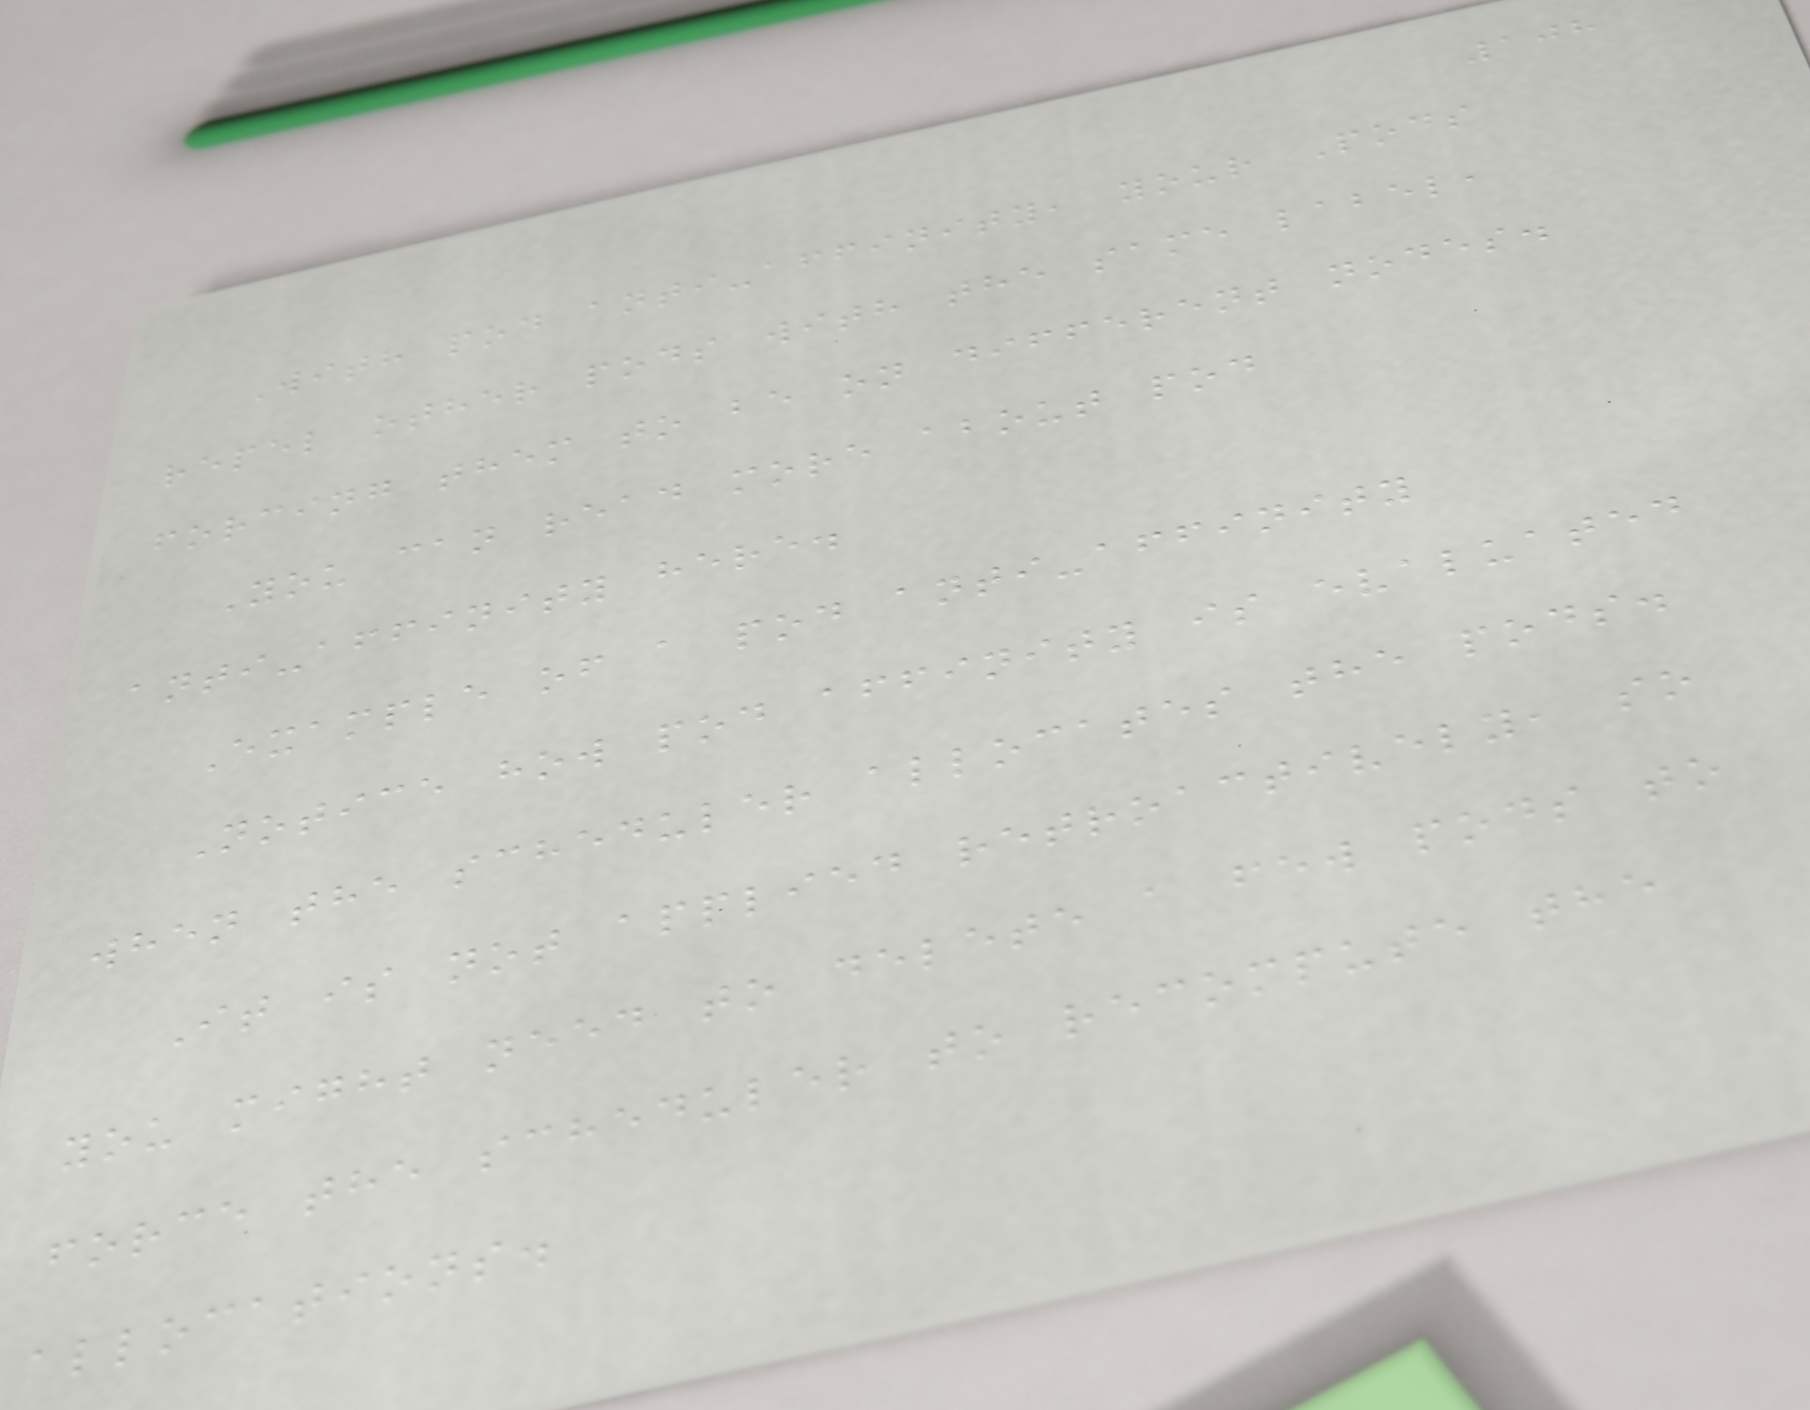108
With pod anti-affinity, your Pods
repel other pods with the same label,
forcing them to be on different nodes.
You can read more about pod
anti-affinity here.
Example of a pod anti-affinity
Notice how pod affinity is evaluated
when the scheduler allocates the pods.
It is not applied retroactively, so
you might need to delete a few pods to
force the scheduler to recompute the
allocations.
